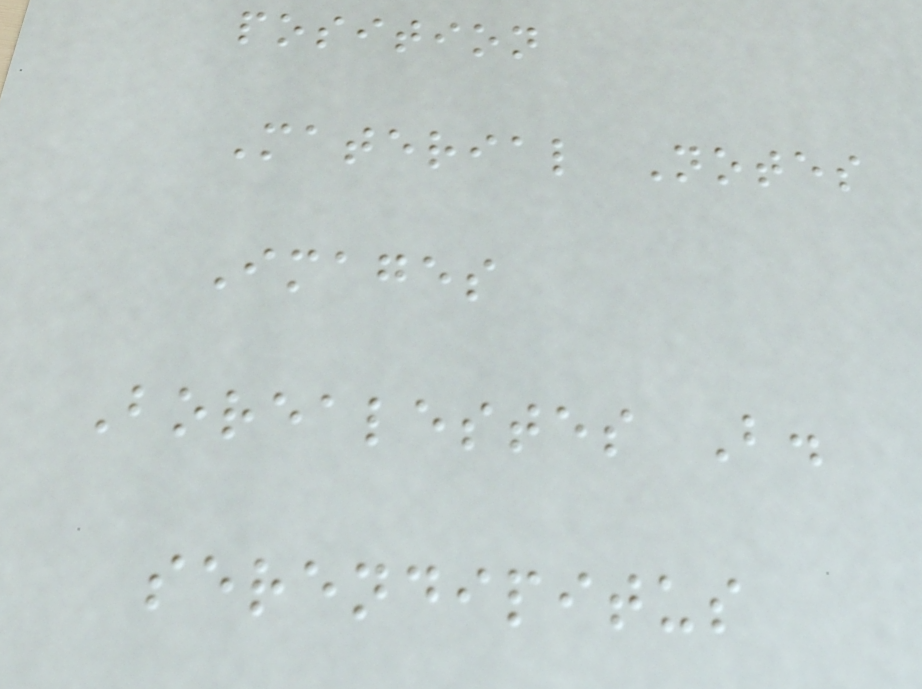position
Material Notes
Images
Borealestes B.
serendipitus
